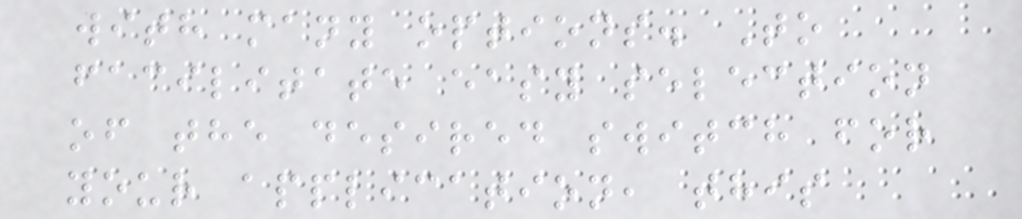with many options. To
facilitate easy selection
of the desired switch for
your application, this
